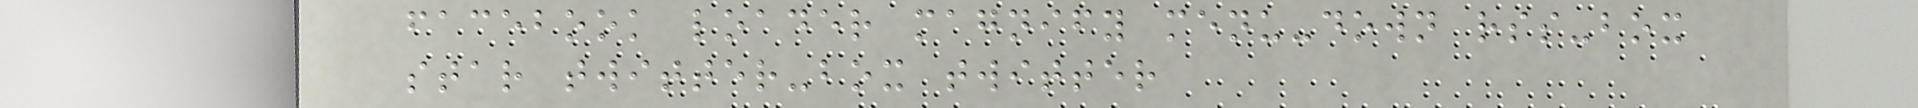facebook loader magnify menu-down rss-box
star twitter-box twitter
